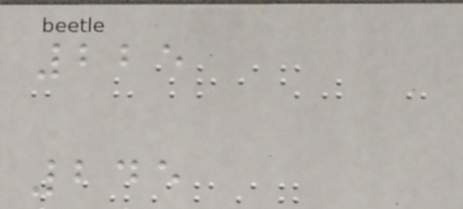225
245
